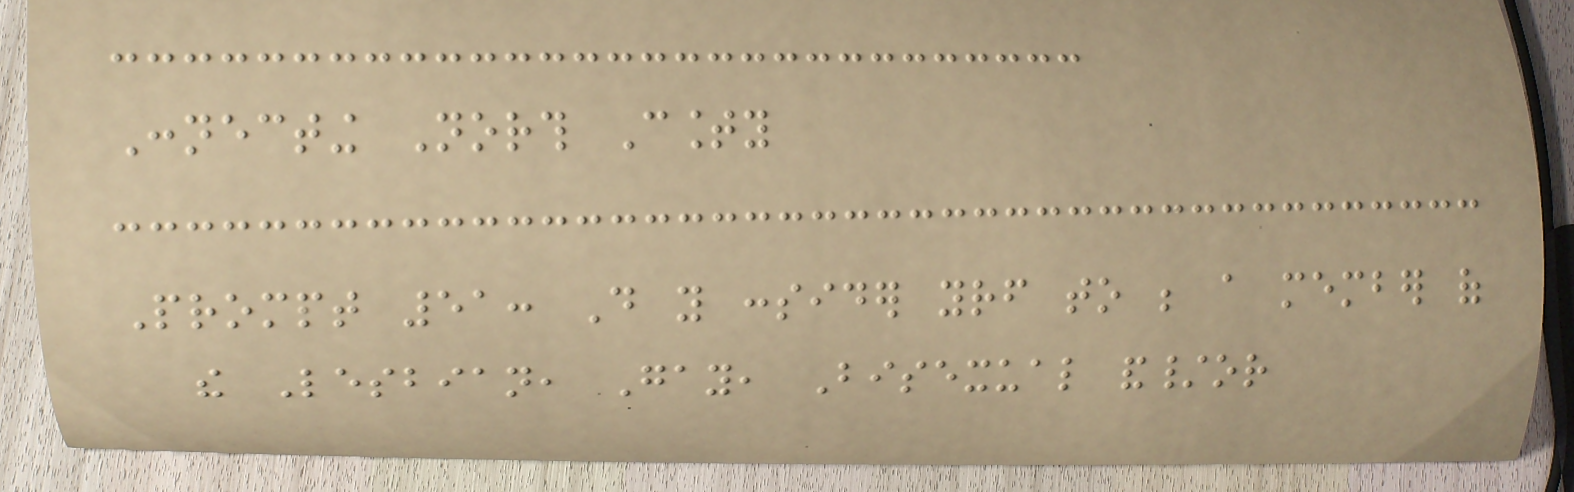Connecting North County
Prompt 51: Do you consider yourself to be a member of
the Lesbian, Gay, Bisexual and/or
